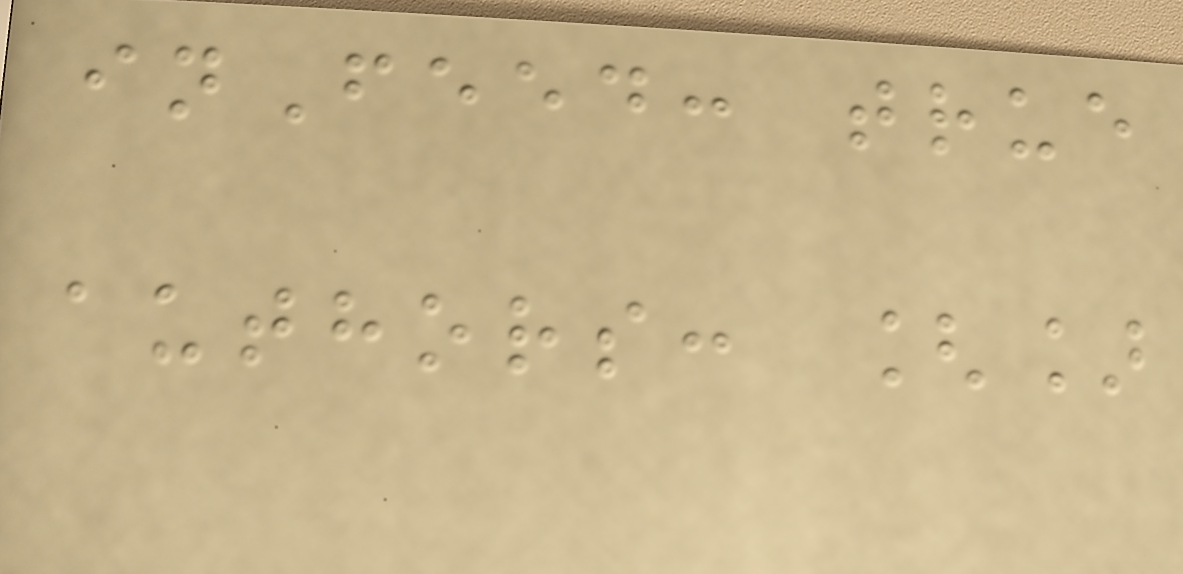inFeed: true
authors: []
